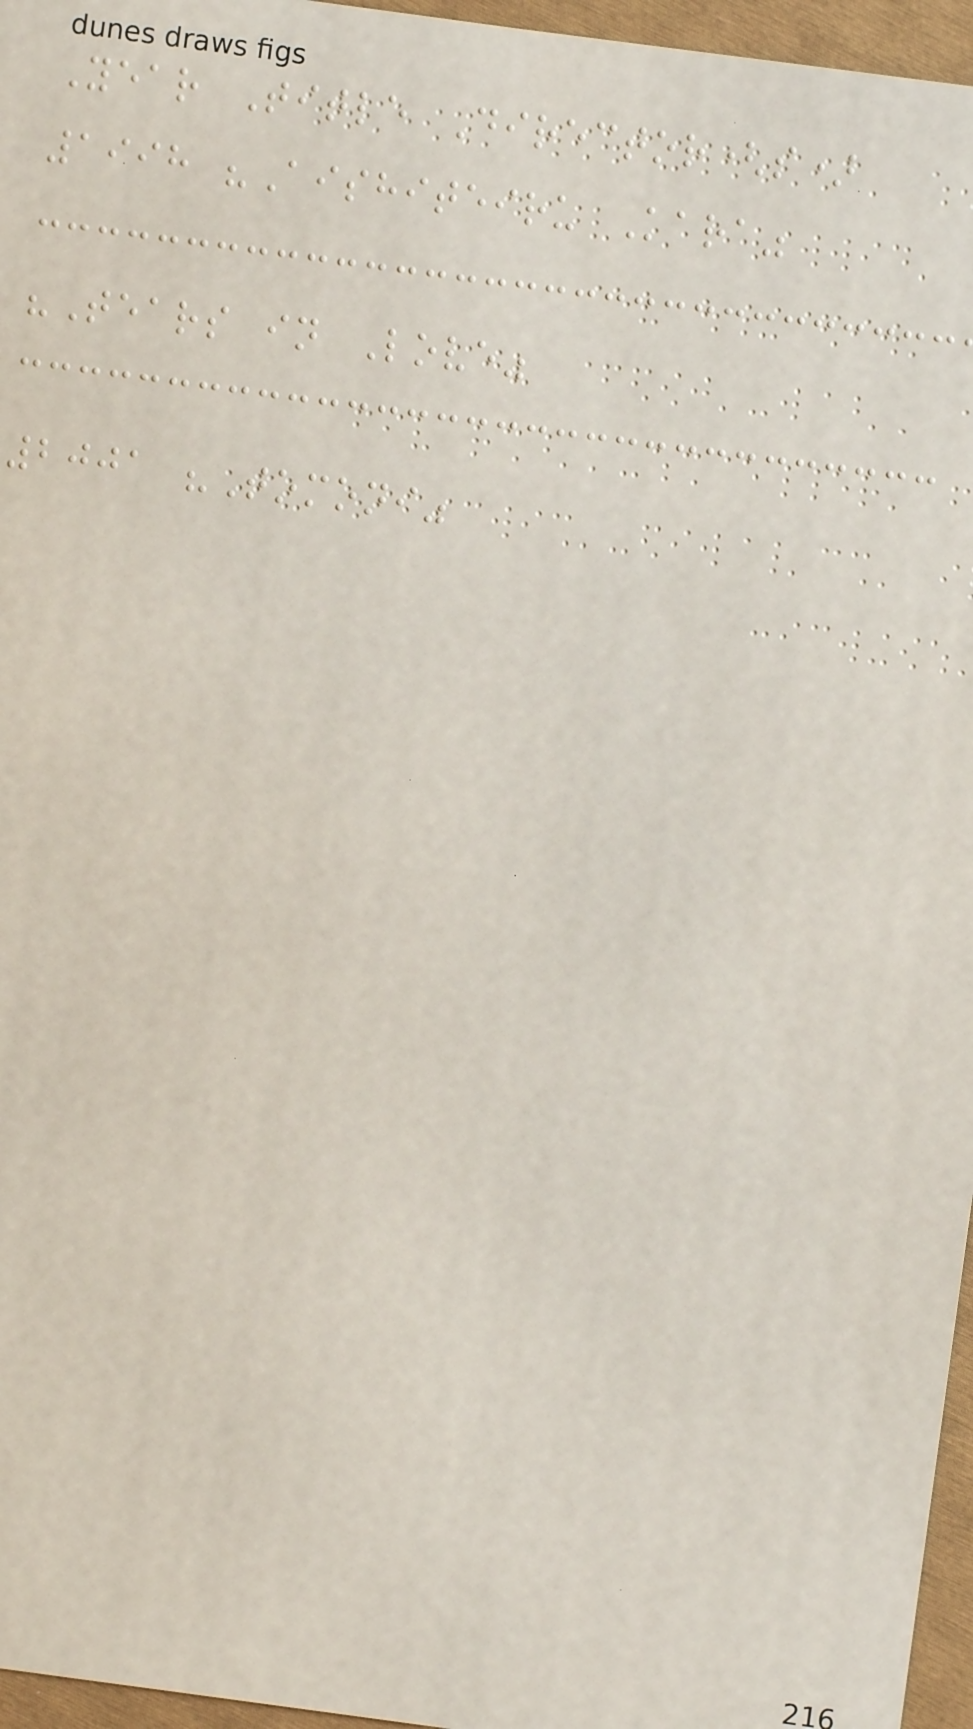Year Title Director(s)
1998 "Aishiteiru Kara"
"Tears in Love"
2001 "Tomoni"
